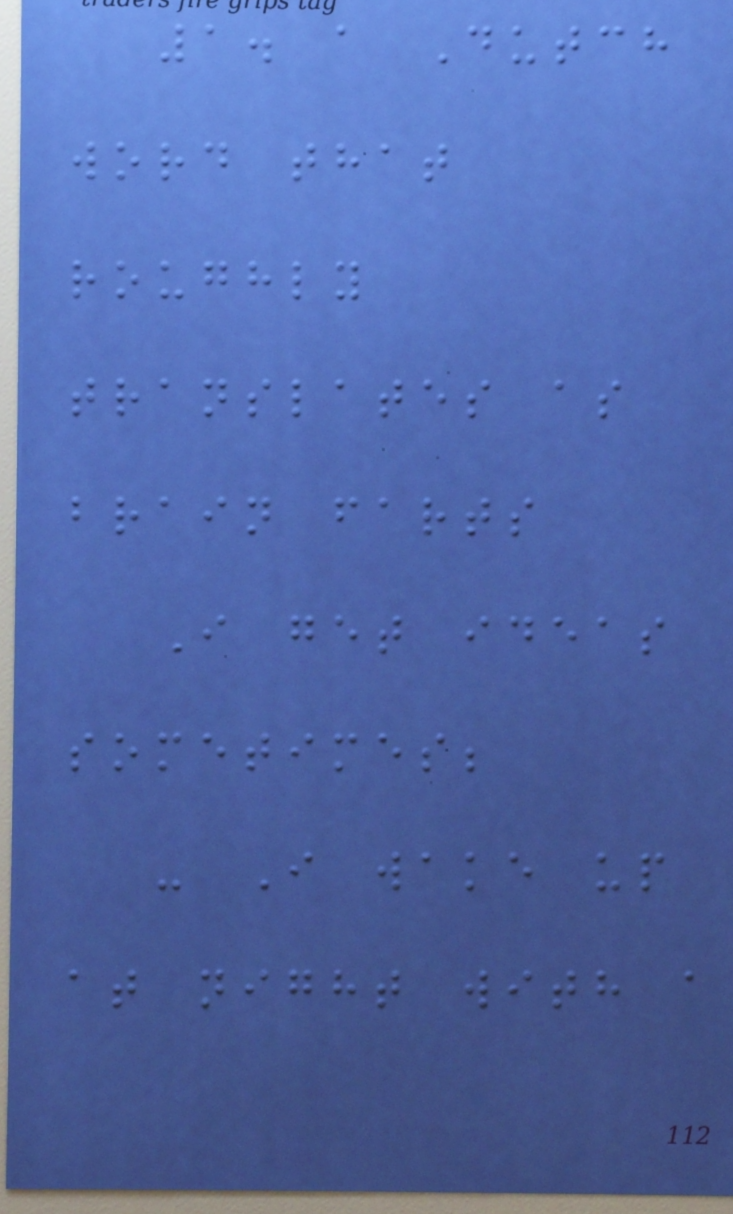1. a Dutch
word that
roughly
translates as
brain farts
I get ideas
sometimes;
- I wake up
at night with a
